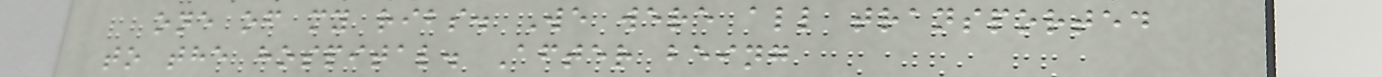one of my ribs. We were all transported
to the hospital. After being
